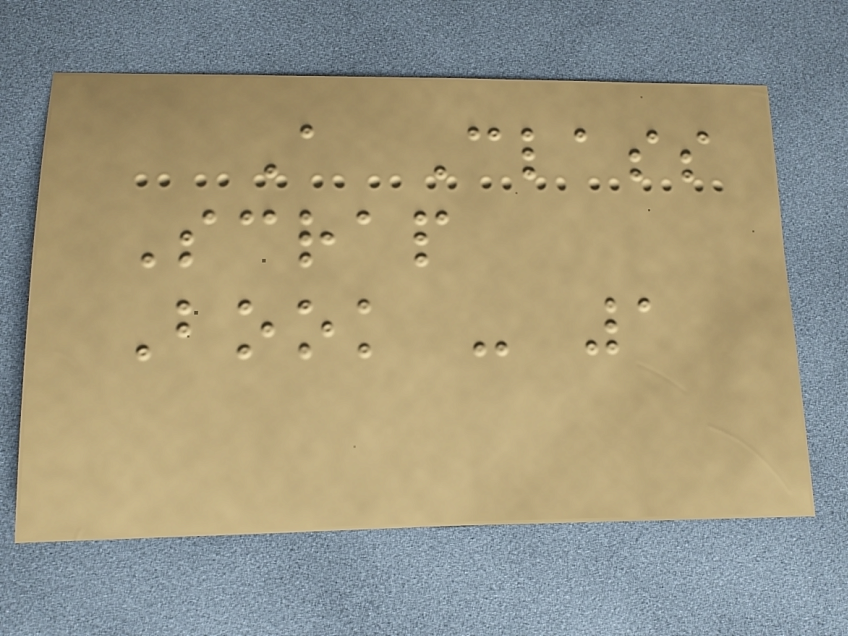A Class
Scrap
Book - 1
